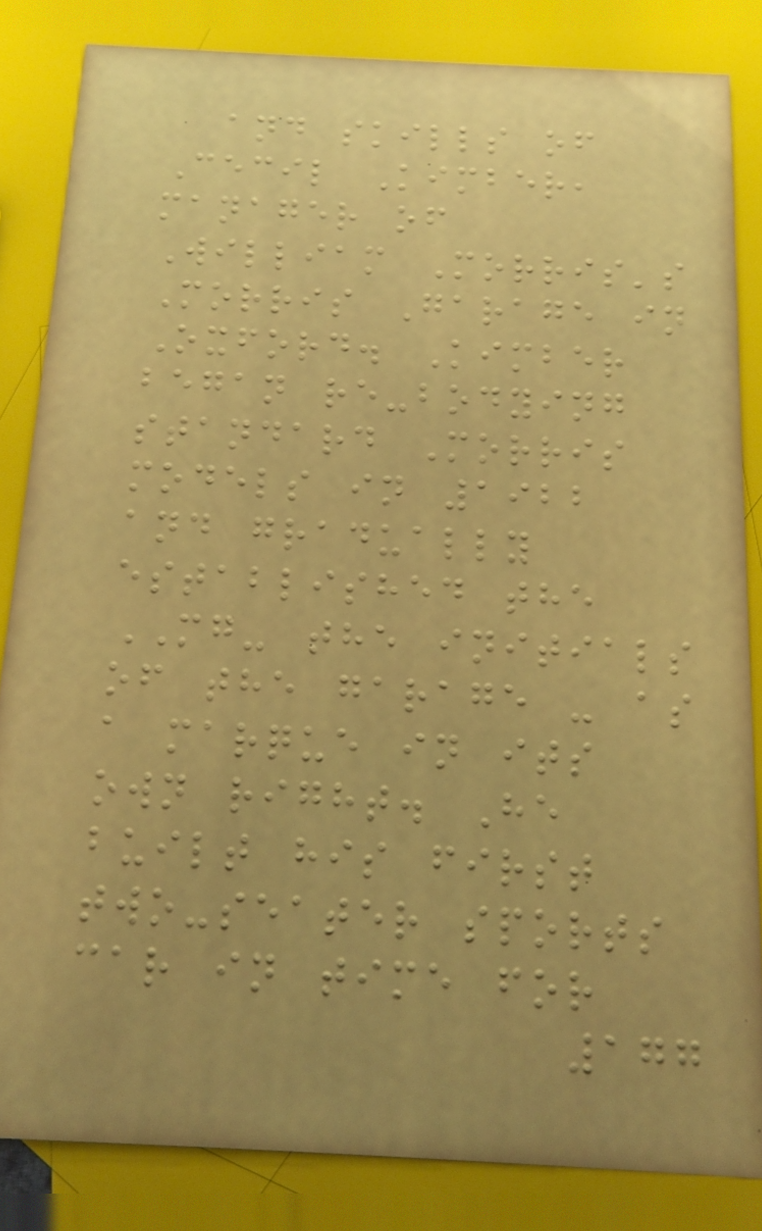and skills of
Cecil Kimber,
manager of
William Morris's
Morris Garage in
Oxford. Kimber
began re-bodying
standard Morris
models in 1922
and gradually
established the
MG- the initials
of the garage - as
a marque in its
own right. He
built his first
two-seater sports
car in time for
177
